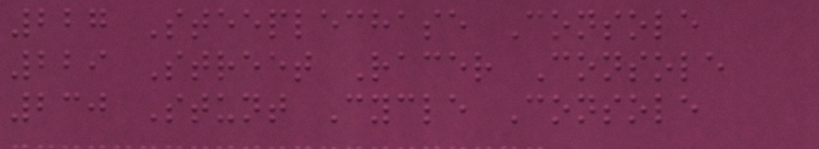227 Steeplechase Console
229 Street Racer Console
230 Stunt Cycle Console
